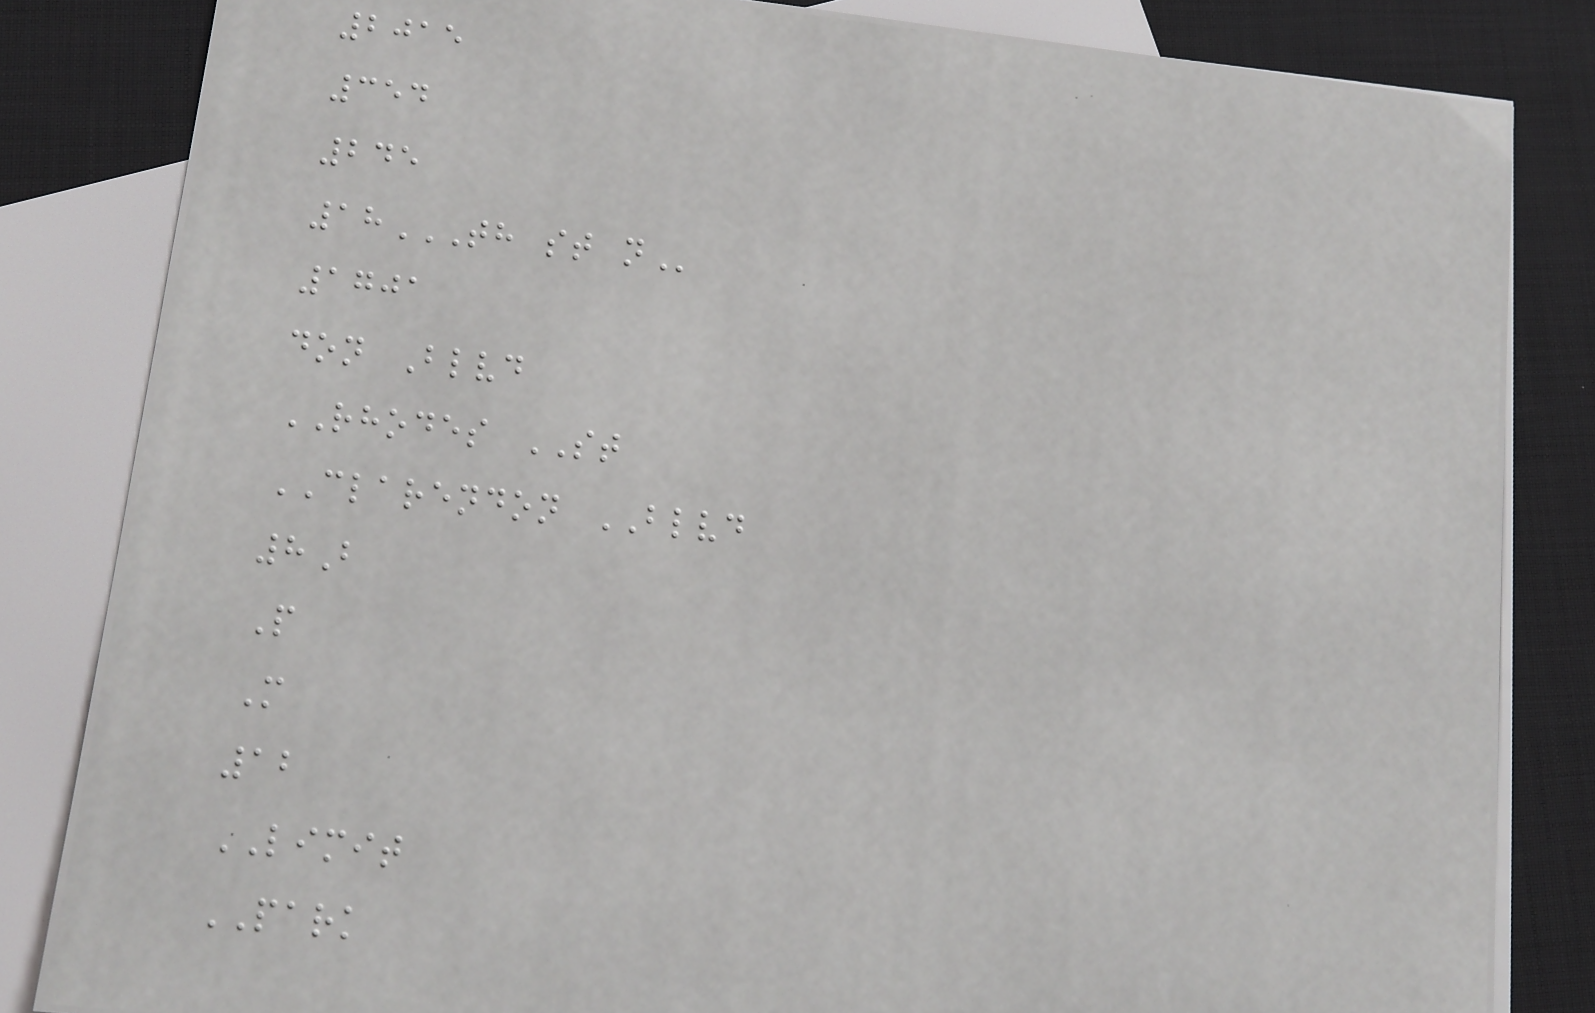2015
354
245
18TH ST N
1701
don Blvd
RHODES ST
CLARENDON BLVD
8B
P
M
12
LIMIT
PARK
